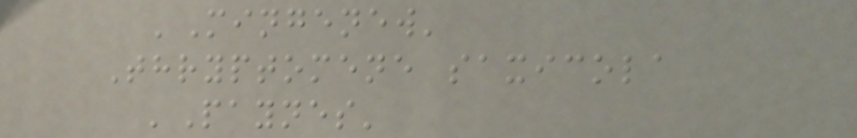'Mingenew'
Thryptomene saxicola
'Paynes'
